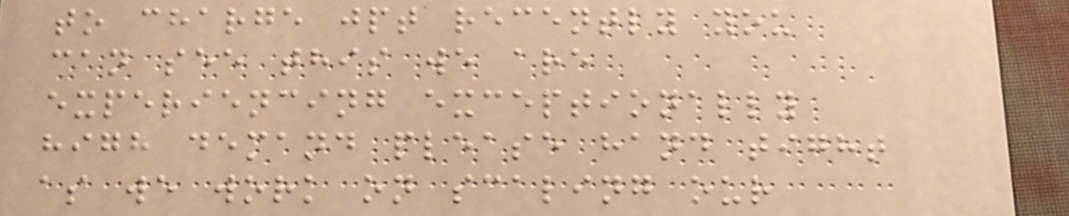to charge jpt recently you
can see this we are
experiencing exceptionally
high demand please hand tight
as we work on scaling our
